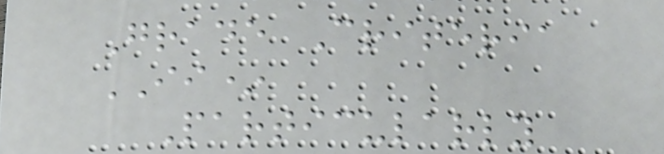Grade Criteria
II*
Particularly
